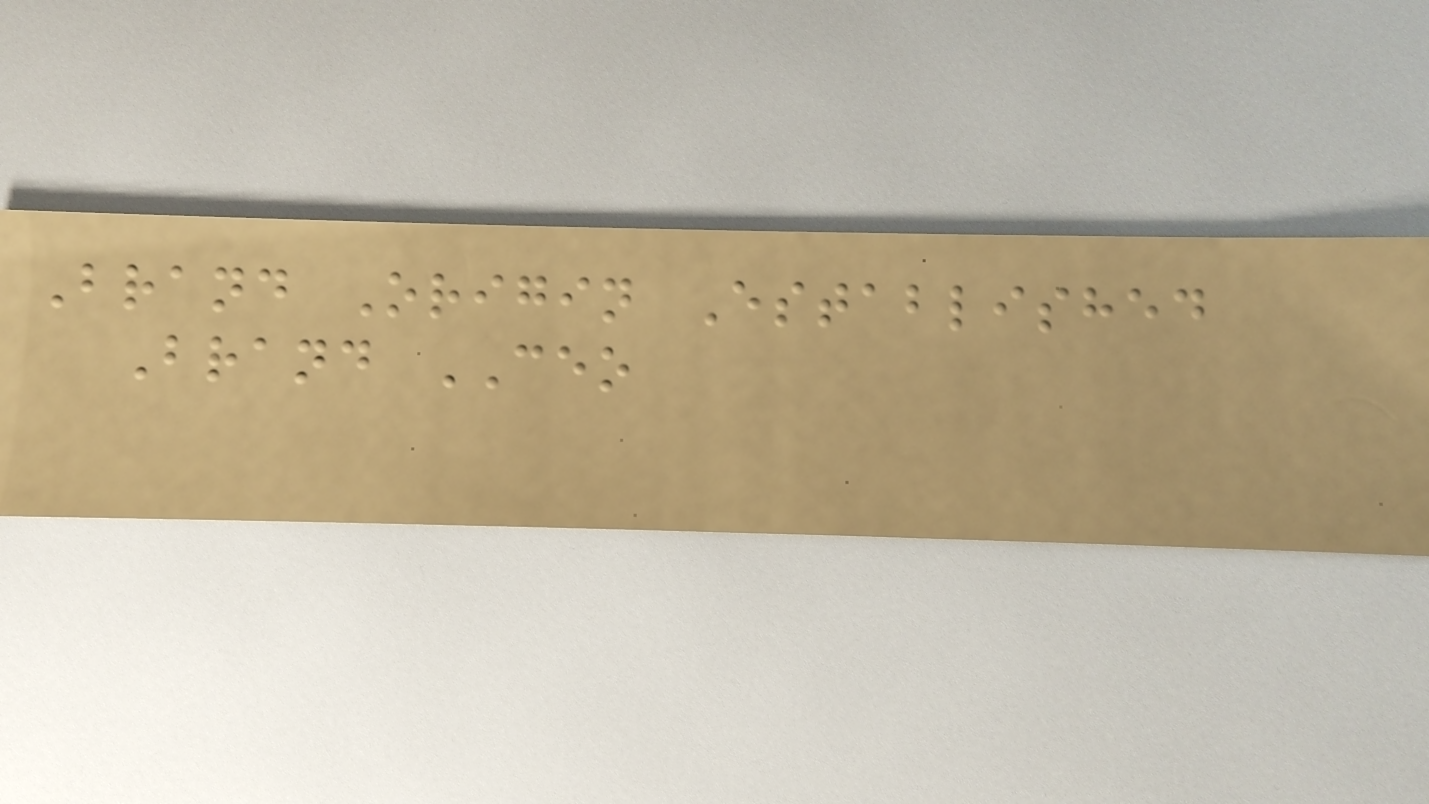Brand Origin Established
Brand CEO
